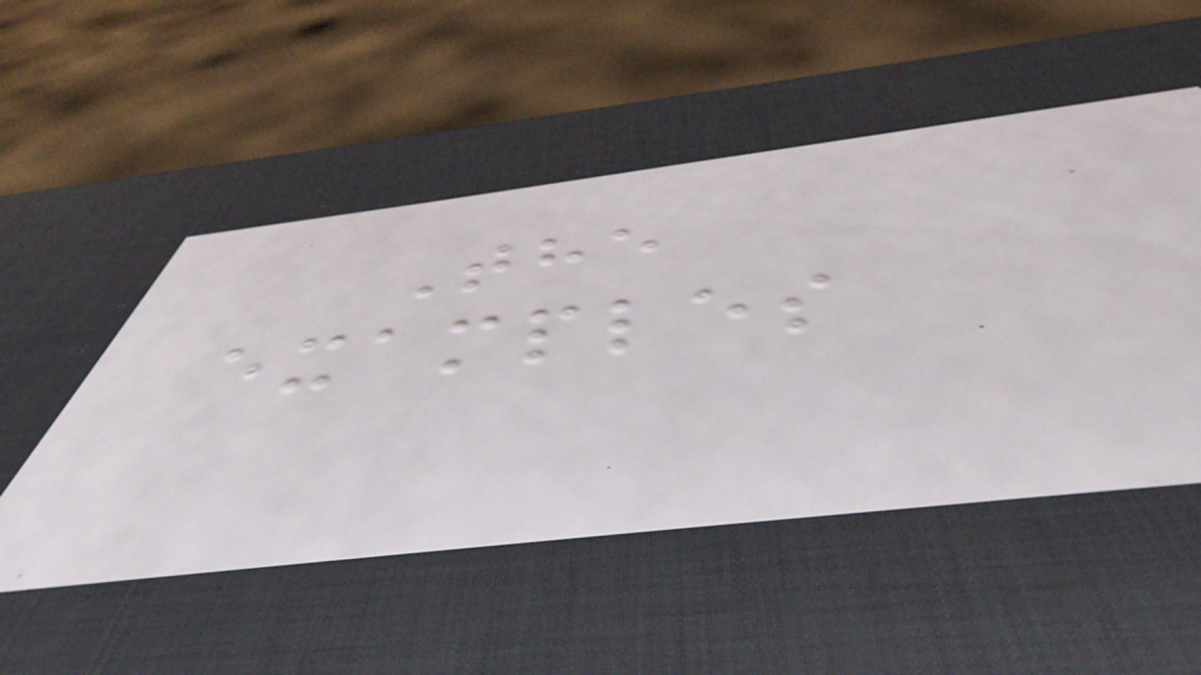The
examples
